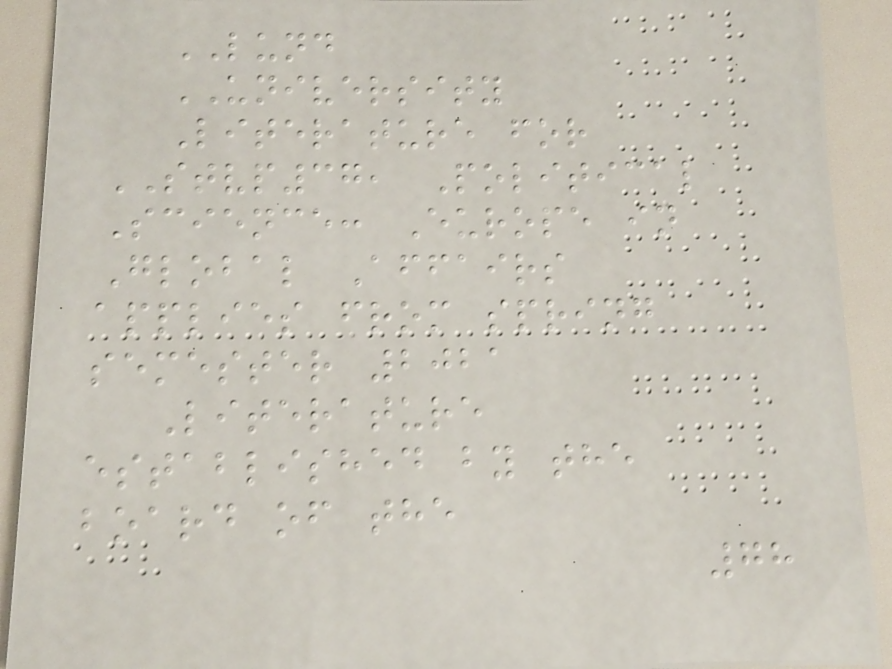LUND
UNIVERSITY
Literature for
STVP37, Political
Science: Europe in
Global Affairs
applies from spring
semester 2021
Literature
established by the
board of the
78
